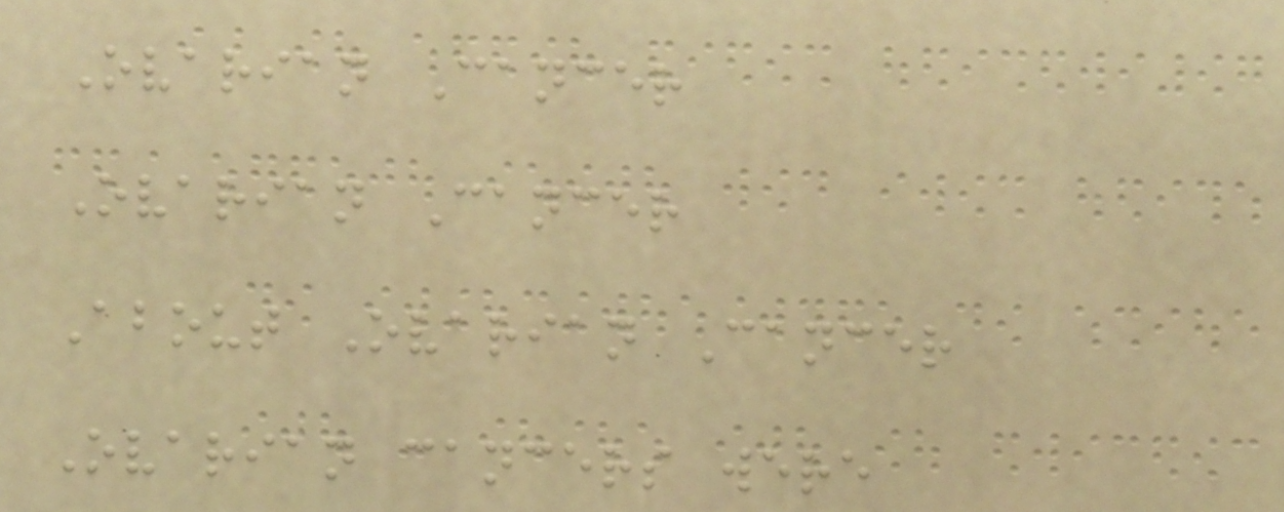Ovarian Cancer
Ovarian Cancer
About Ovarian Cancer
Ovarian cancers were
